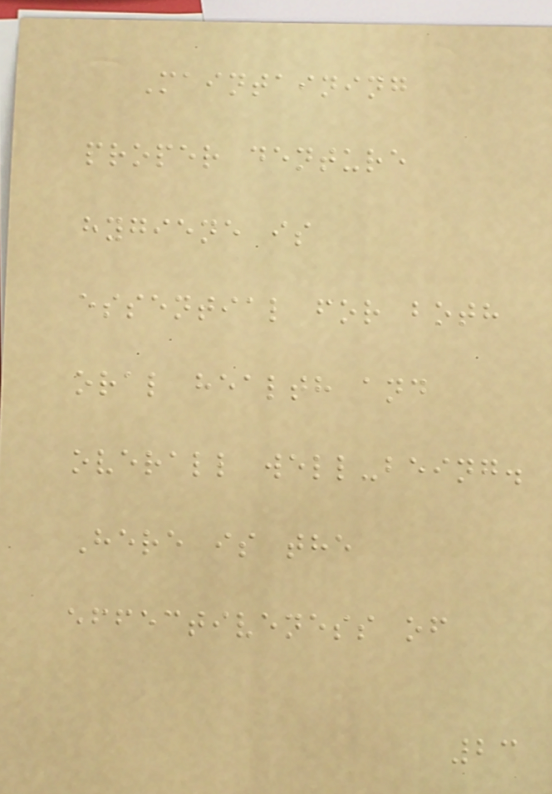Maintaining
proper denture
hygiene is
essential for both
oral health and
overall well-being.
Here is the
effectiveness of
23
